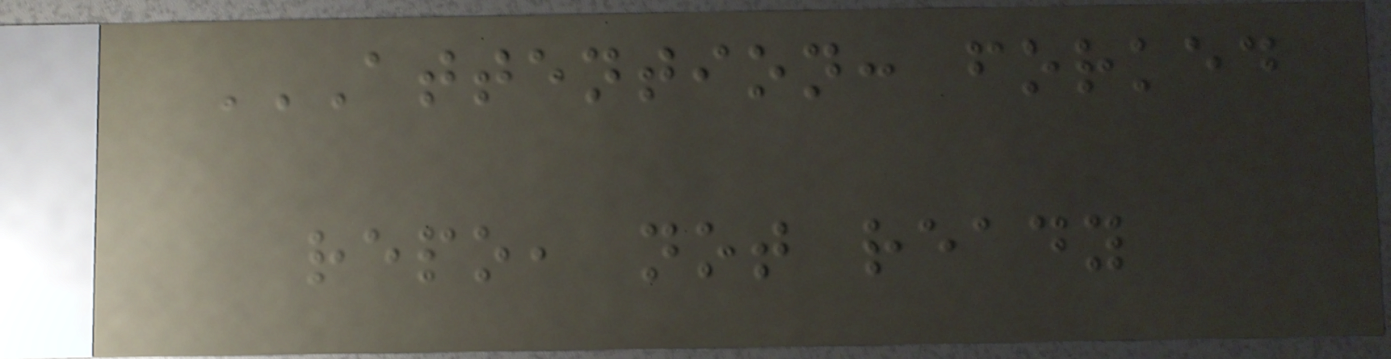ATTENTION: FORKED
REPO, NOT READY
